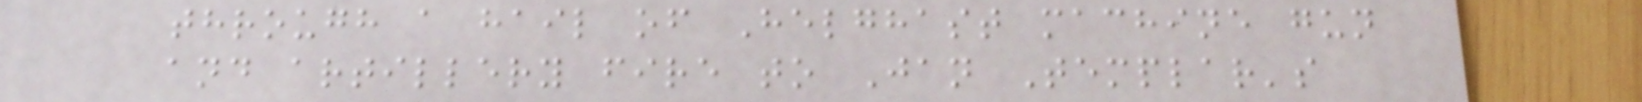through a hail of Helghast machine gun
and artillery fire to Jan Templar's
